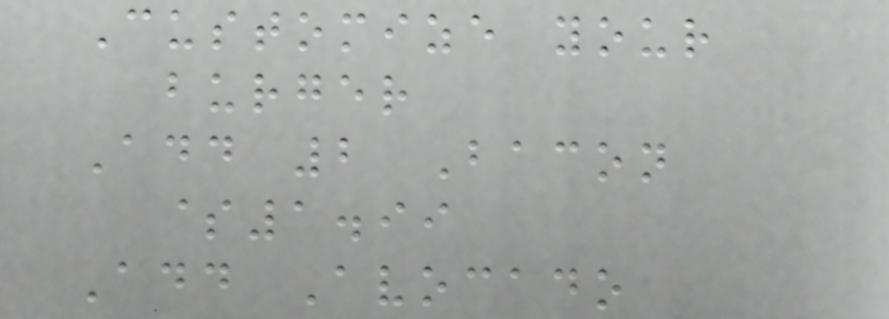Customize your
burger
Add 2 Bacon
$1.99
Add Avocado
